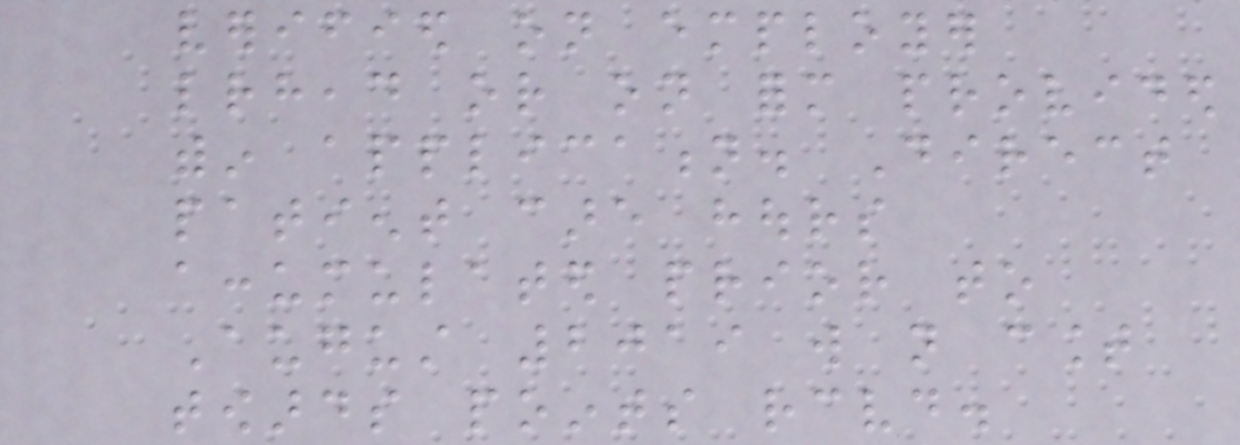verified on employer
letterhead or on form provided
within application. Direct
patient care hours
accumulated prior to
August 2019 will not count
towards points received.
